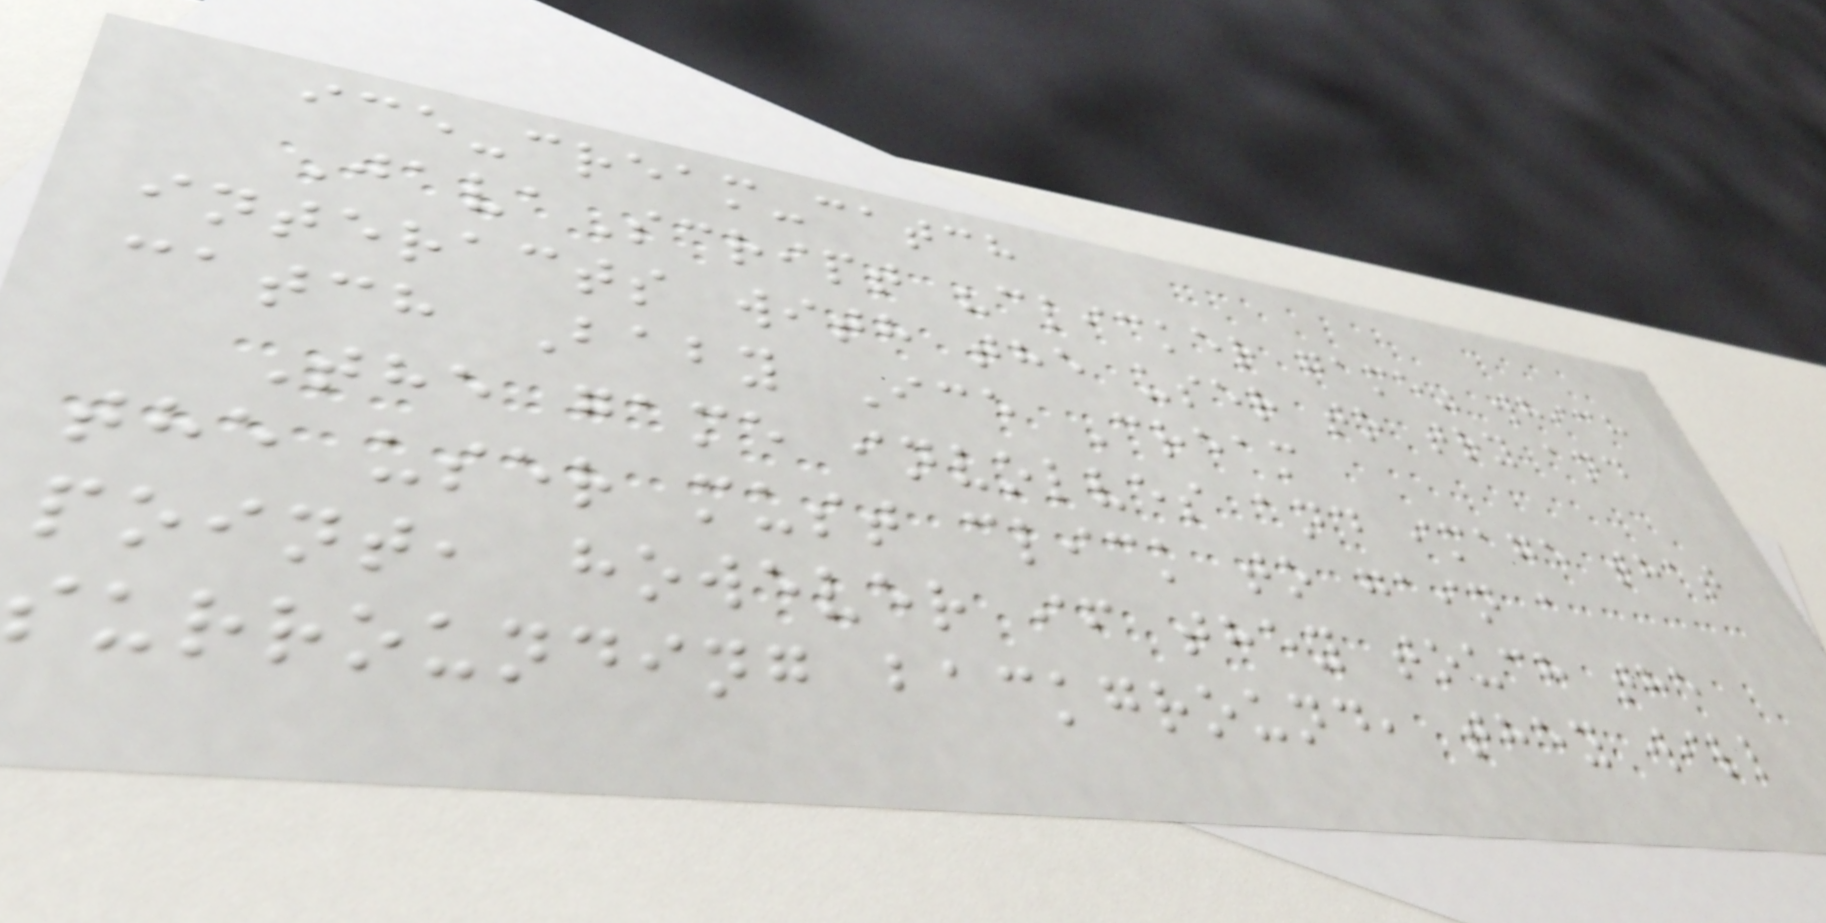ice-cream-catch
JavaScript "clicker game" which
interacts with the user to try and
catch Baby Ice Cream
The game involves and image that
the user must click to gain a
point, however if they touch the
surrounding background, they will
